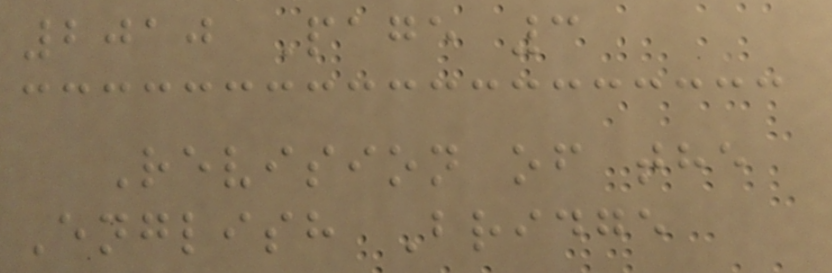2010 Page 3
Revision of the
English Bridge
